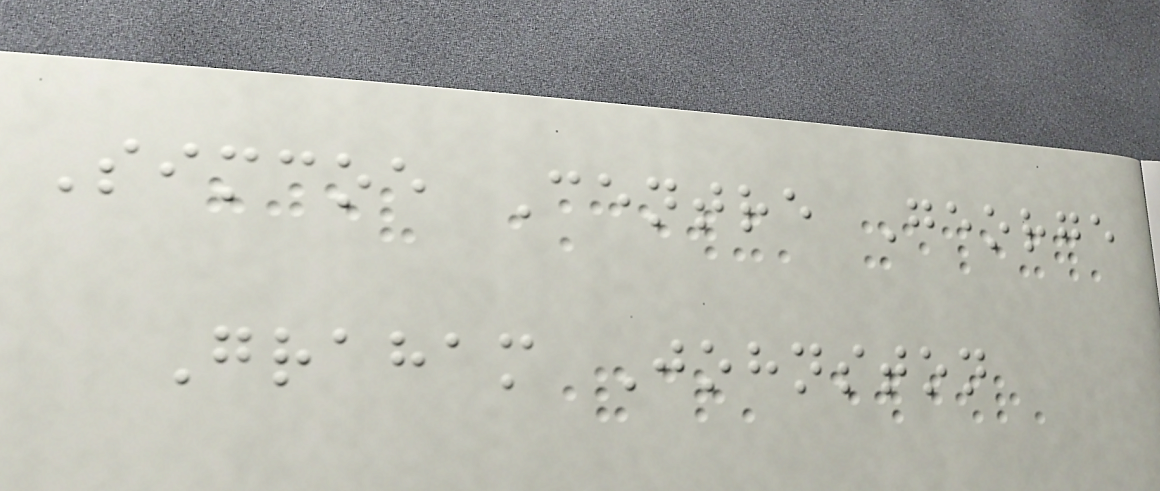Simcoe Centre George
Graham Johnston
